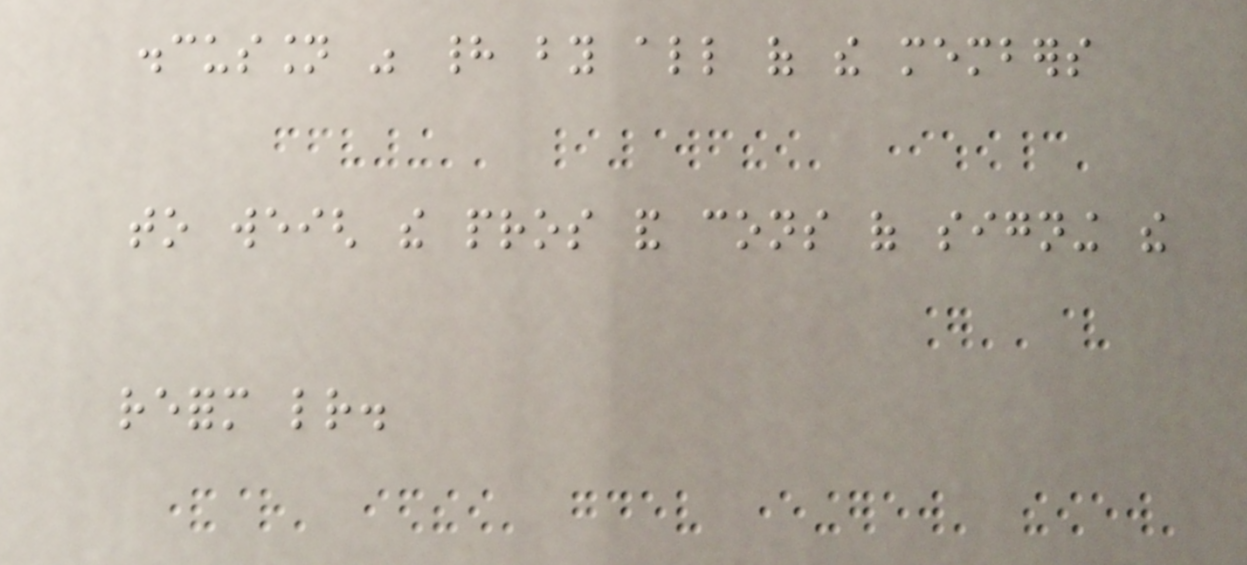discussion was had by all of the members
to weigh the pros and cons of signing the
reform letter.
